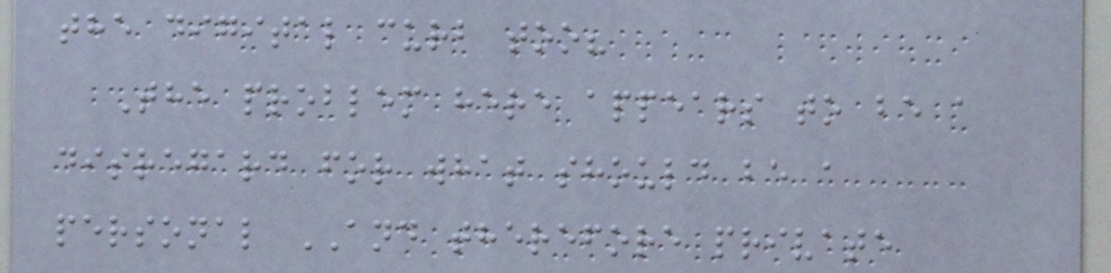the digital curb too?
The problem here appears to be a
disregard for what should be a
personal AND therefore private
